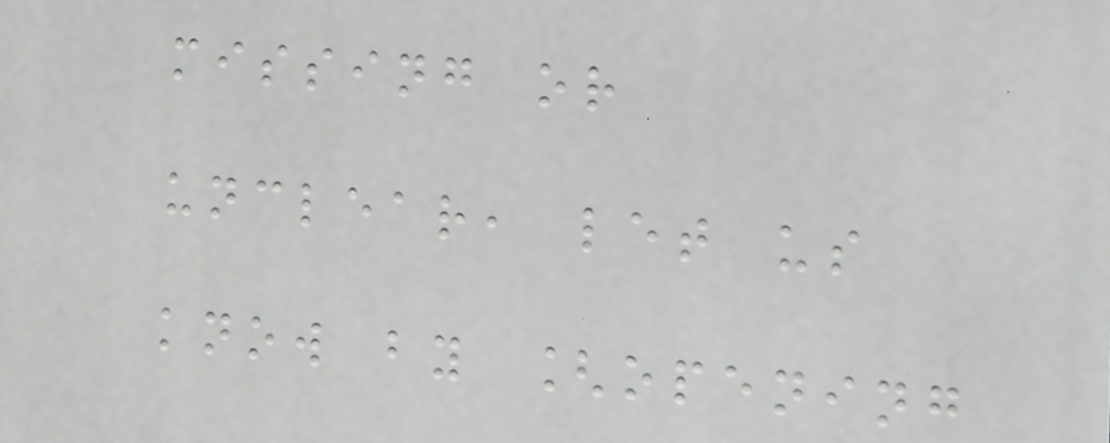missing or
unclear, let us
know by [opening
